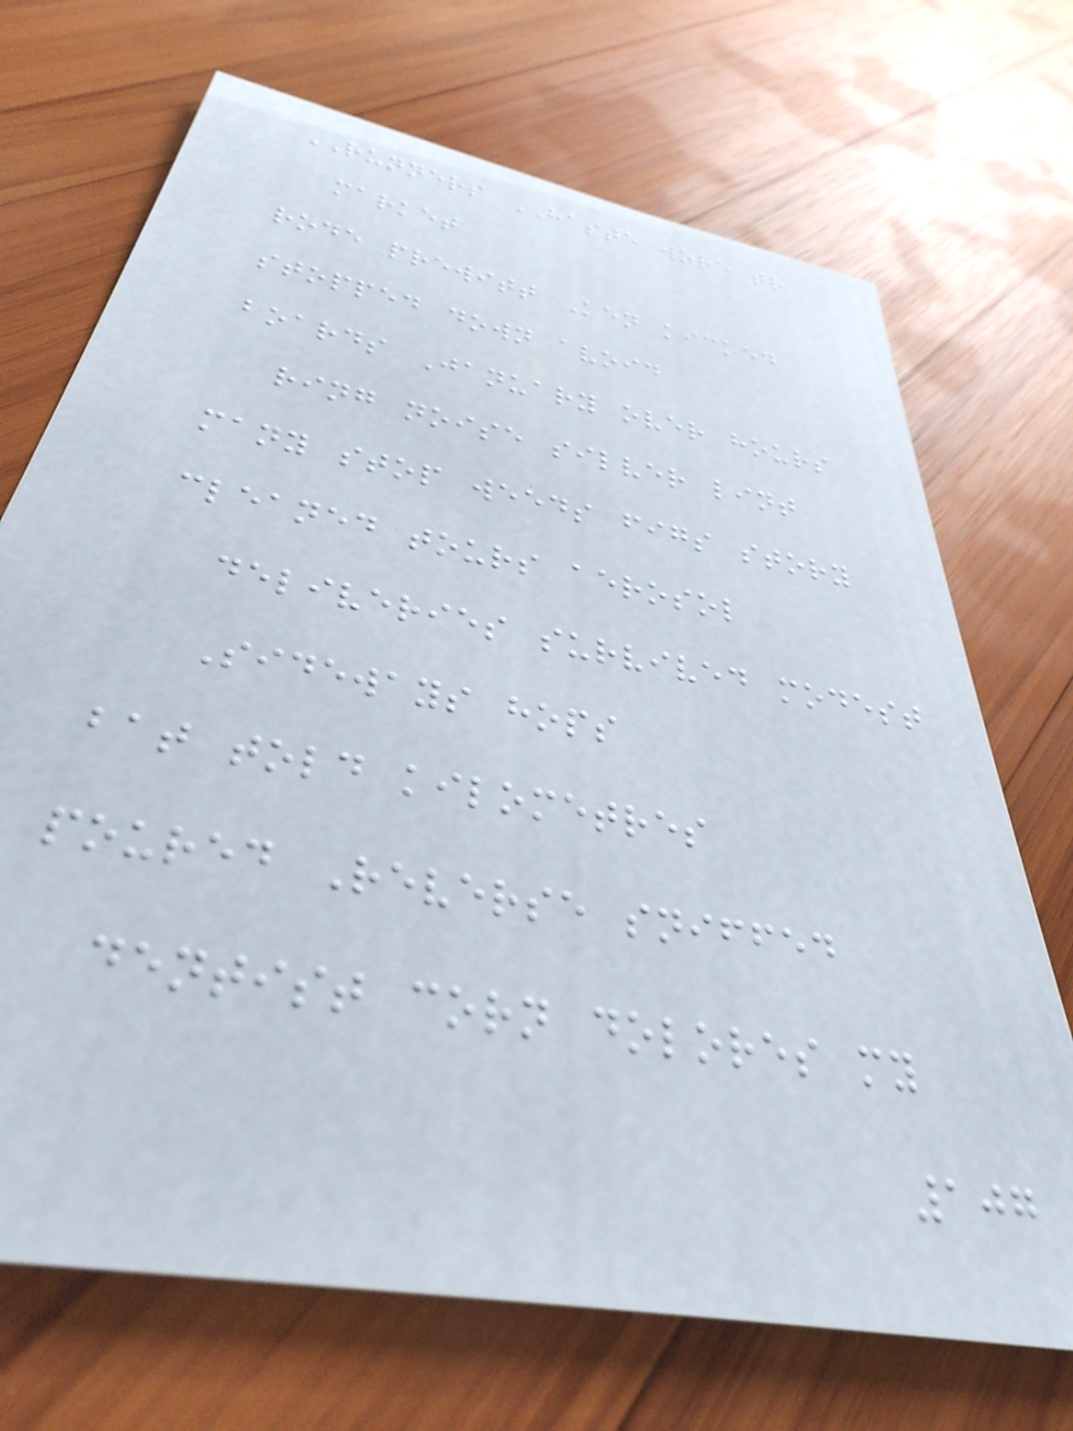RUNNERS HASTE wore tr
market
rode prewitt Ken kicked
stopped down avoid
boards January over hours
ring noise silver lint
many stop weeds figs story
cleaned tours aerosol
deliveries survived modest
Sideways hops
bat told kilometres
poured Reverse sniffed
dentist corn dolores my
107
